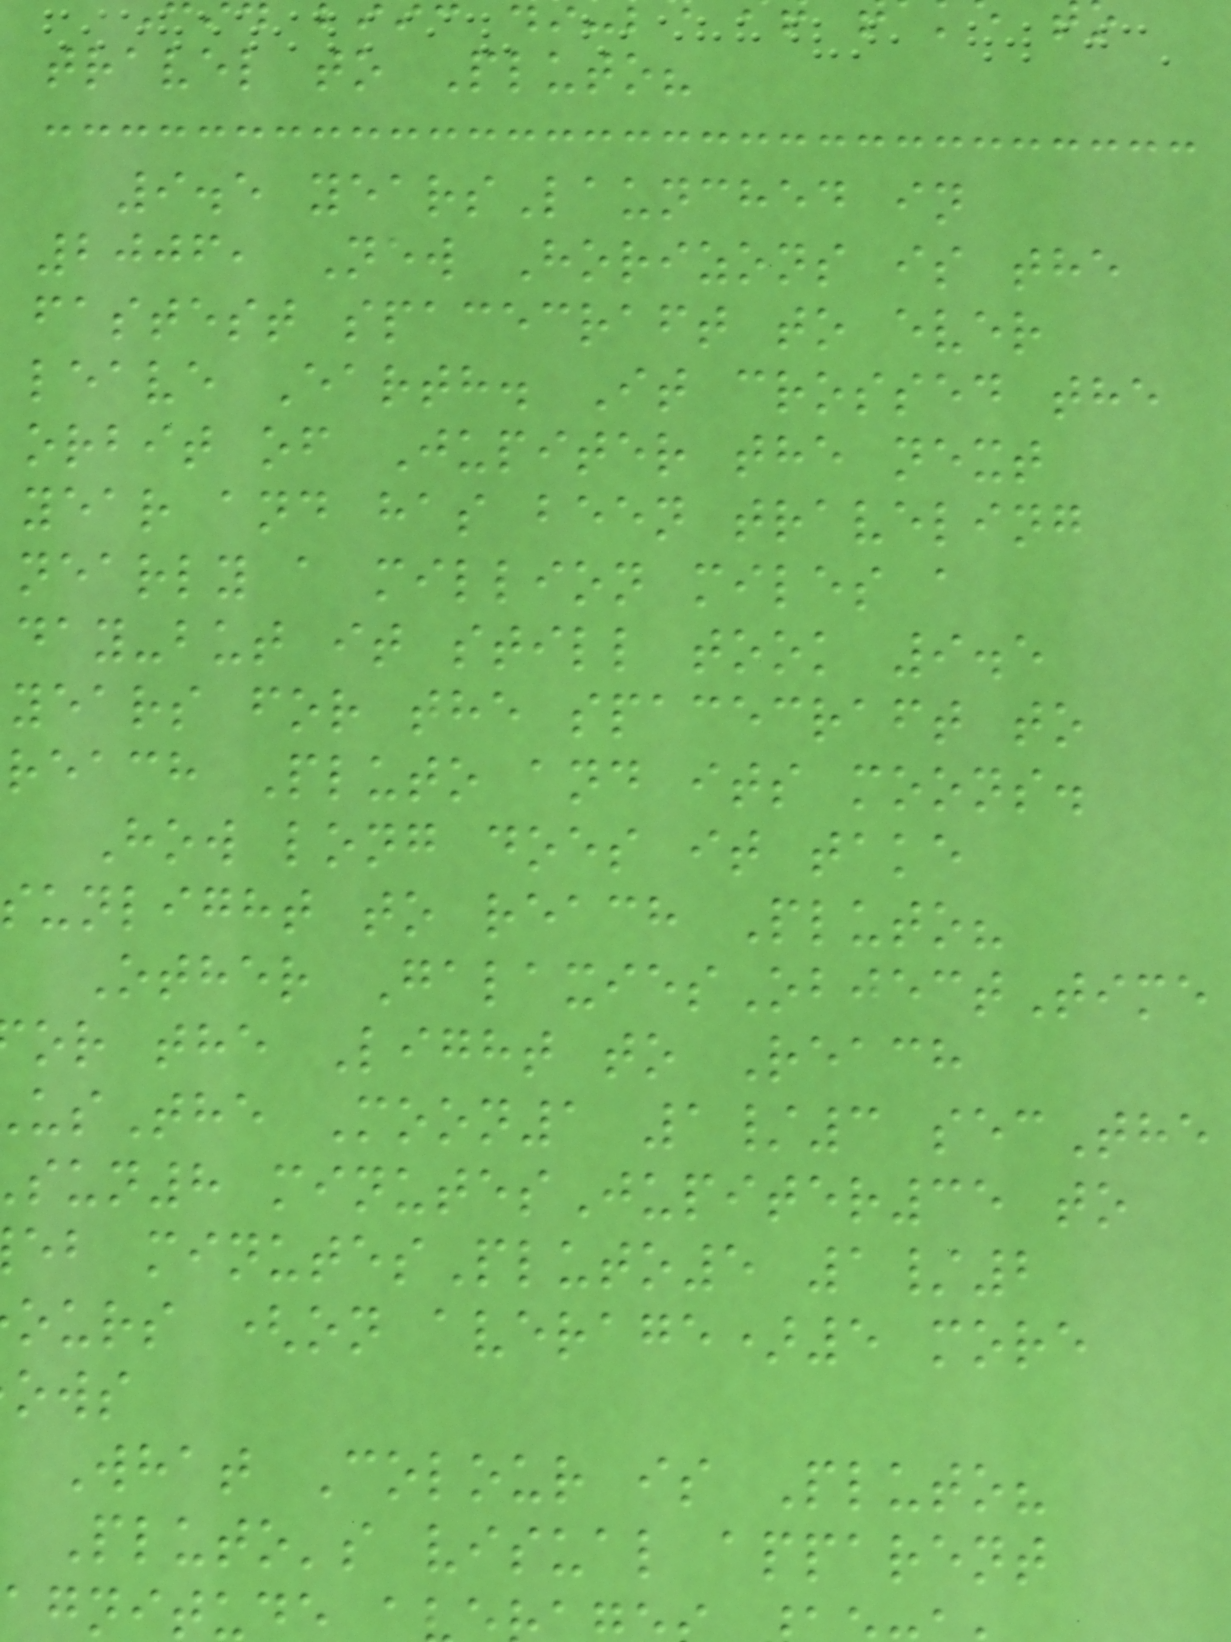travel to Pluto?
9.5 yearsLaunched in
2006, New Horizons is the
fastest spacecraft to ever
leave Earth. It crossed the
orbit of Jupiter the next
year and has been traveling
nearly a million miles a
day-but it still took 9.5
years for the spacecraft to
reach Pluto and its moons.
How long does it take
unlight to reach Pluto?
Other GalaxiesObjectTime
or the Light to Reach
sThe Moon1 1/3 secThe
sun8 minutesJupiter35 to
eb minutesPluto5 1/2
ours (on average)5 more
What Colour is Pluto?
Pluto's visual apparent
